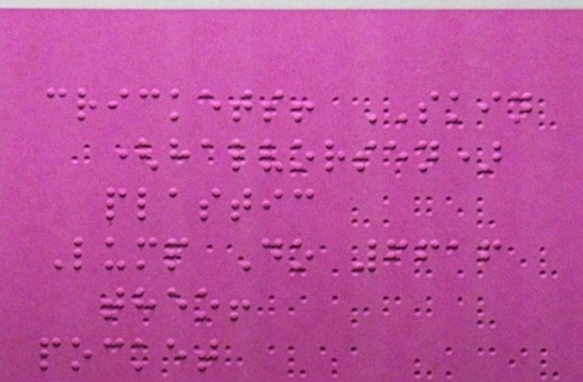crickets! SKIN
(halvorsen)
plastic
Lump Do 6616
theo!
pocket
